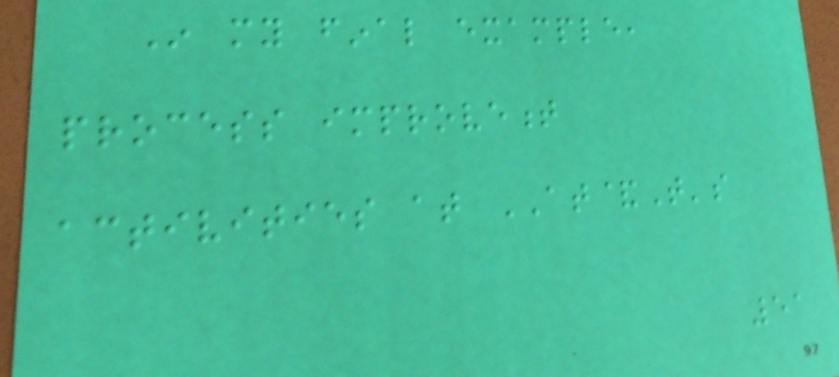In my final example,
process improvement
activities at AT&T's
51
